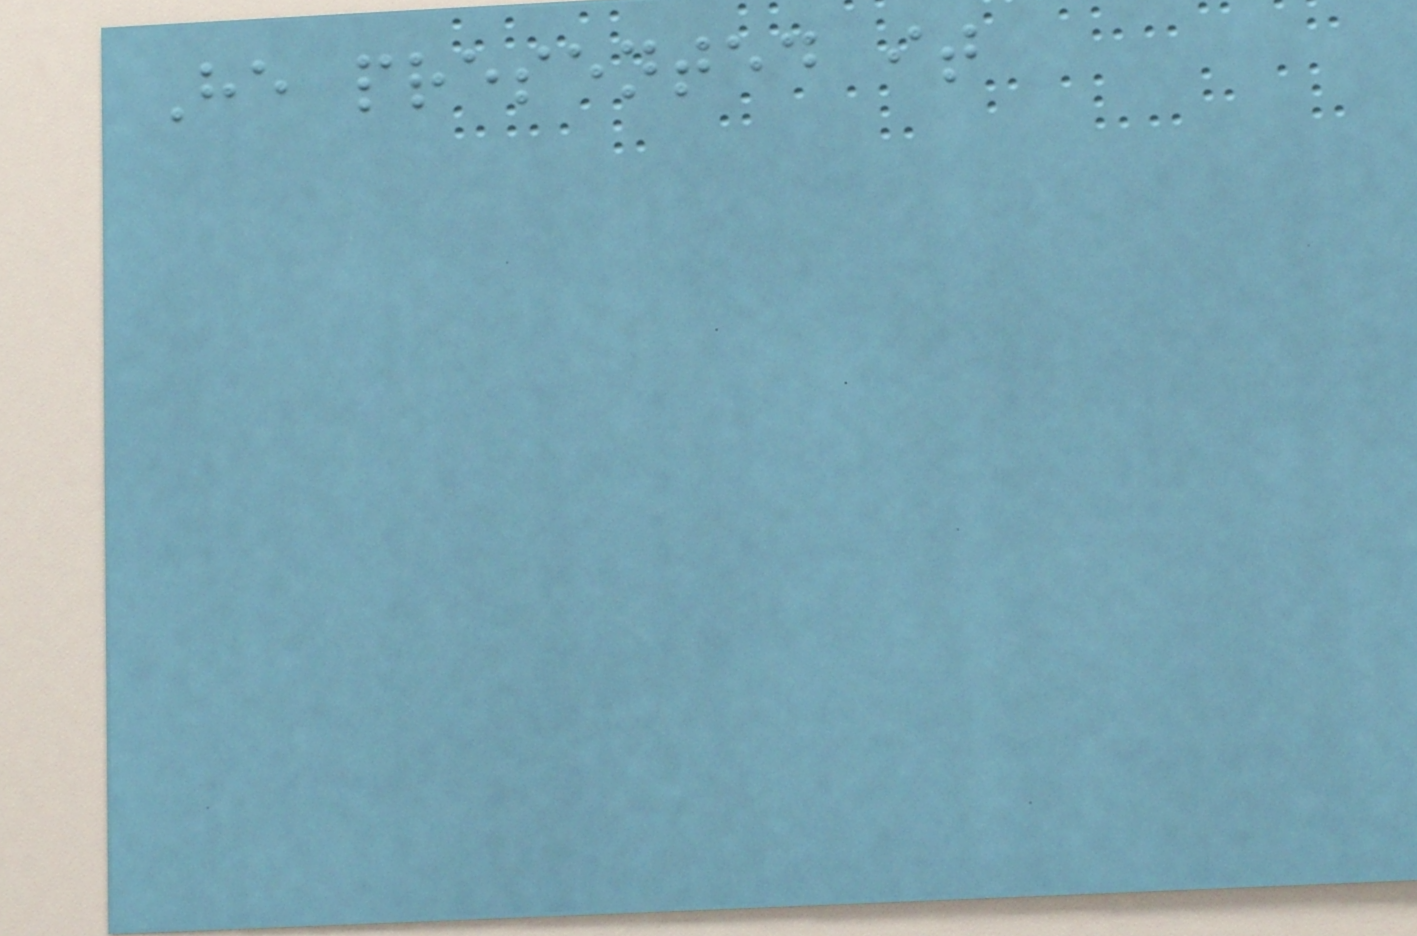He presented it
